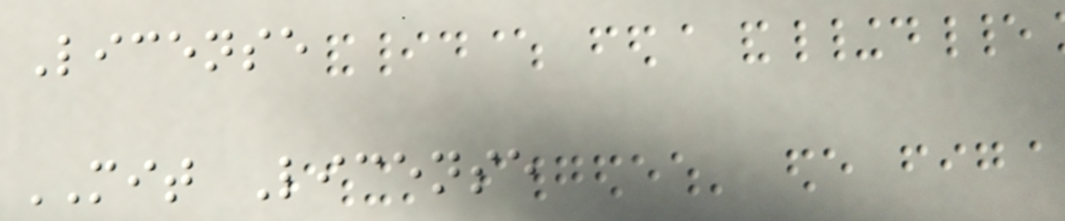License
MIT License
